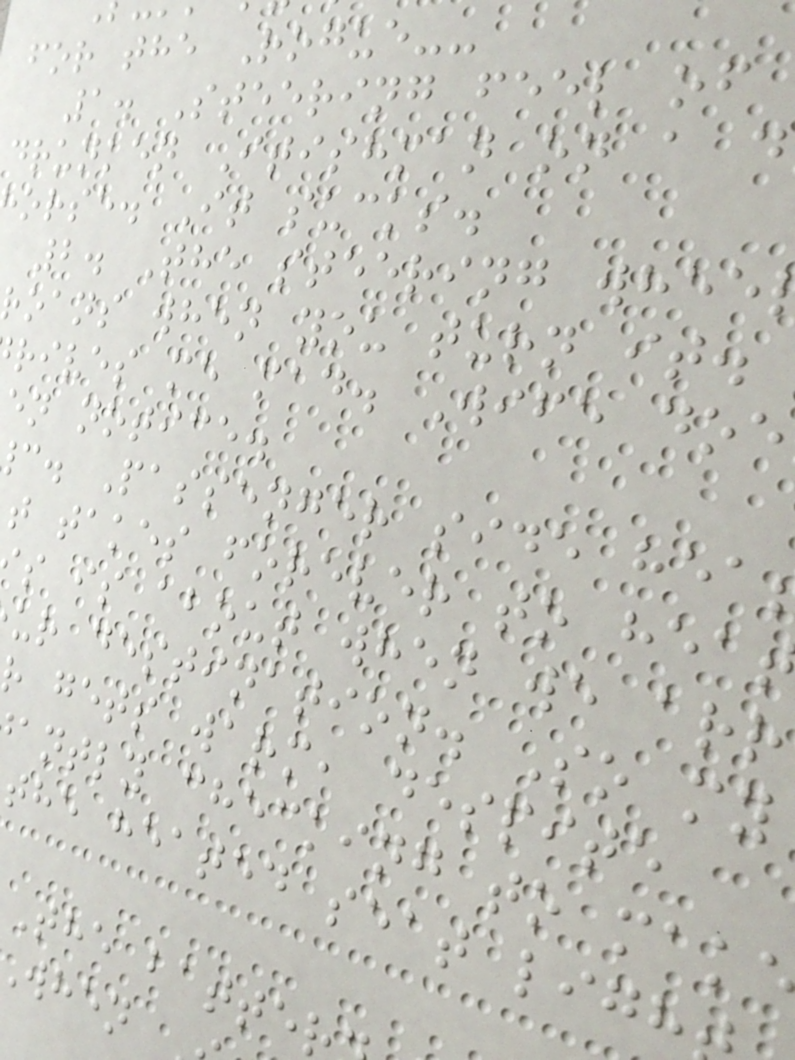for the Rogue--
1. Steering feel of
drunken Itishman on a d
orse. It sucks.
2. The steering whee
roans when you turn it.
rives me mad. Wife doe
en notice.
c. Passenger side hea
t takes forever to hea
s is about when we arr
ur destination. So my
r gets warm, despite
antly checking to mak
the heated seat ligh
The batte
